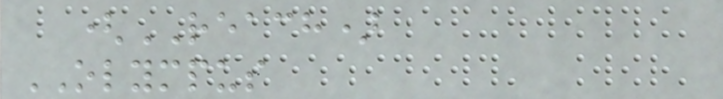(REACH)
OLYMPUS
